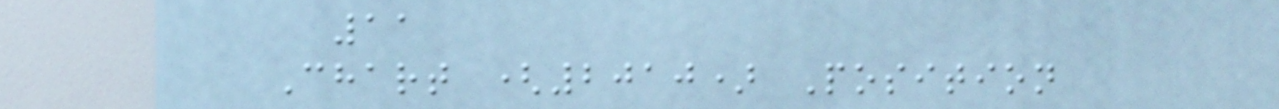11
Chart (2010) Position
